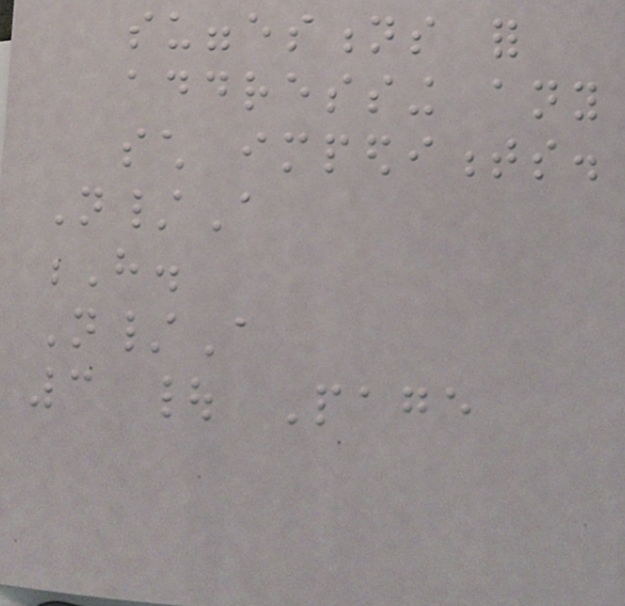suggestions for
addressing any
such impediments.
N/A
H.
N/A
3 | Page
